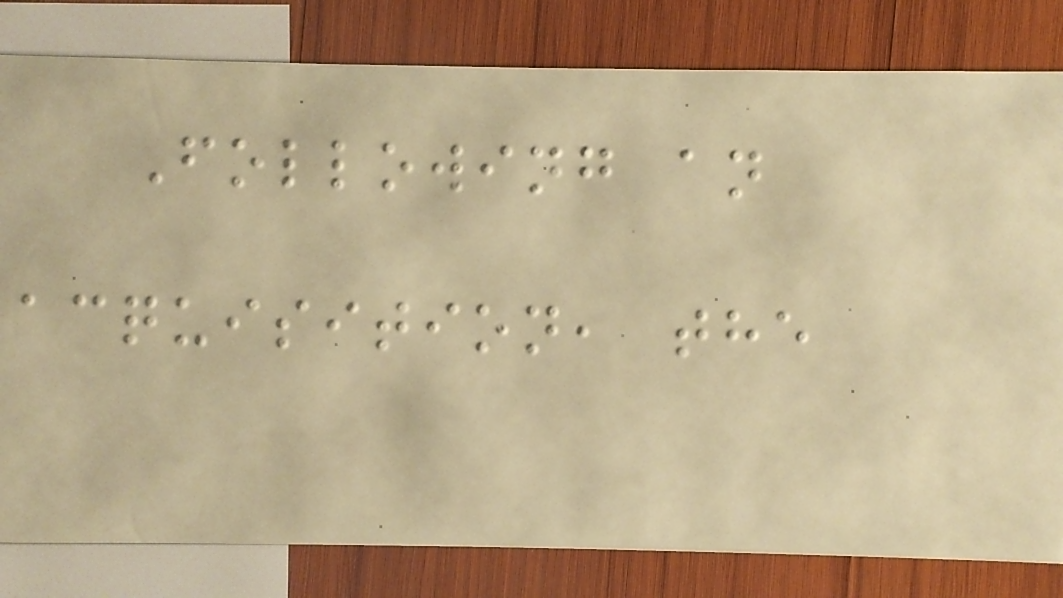Following an
acquisition, the
